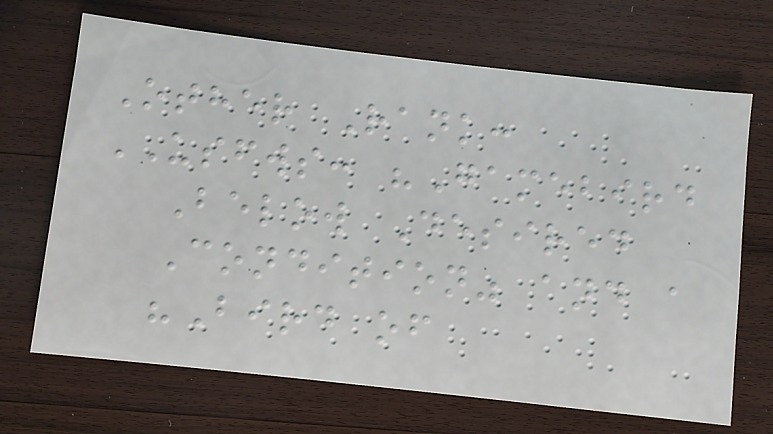Other Rank:
USFWS: "Gamebird
Below Desired
Condition" and a
"Bird of
